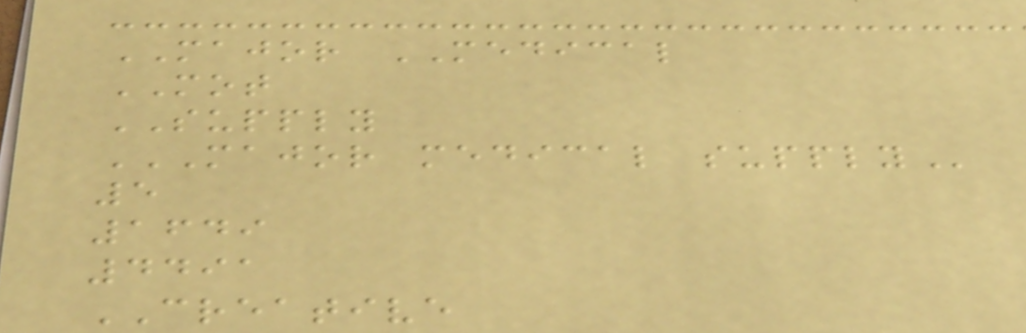MAJOR MEDICAL
MOT
SUPPLY
MAJOR MEDICAL SUPPLY
5
1649
4491
CREATIVE
